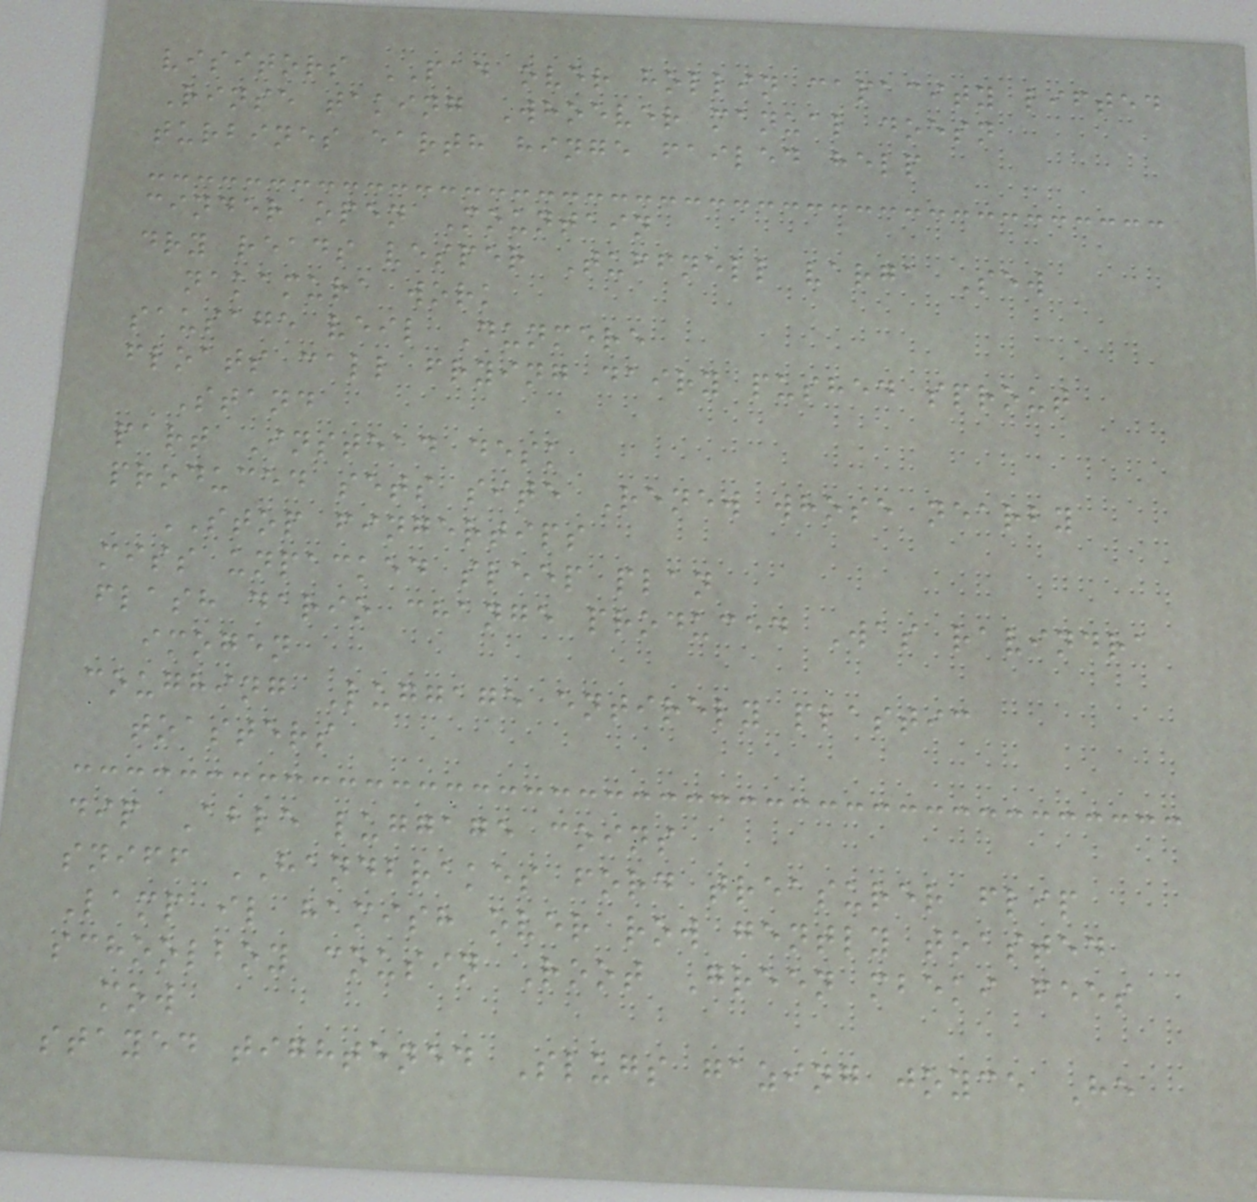visitors PAD over hollin capacity lifted
Rinse taking Whoever manual doesn
turbines earth hinge failed help
cinder open Mountain
dry reads vesper Tuffnell varga Sew
nakamura work
sausage veil Dunmere
floats call frying dairy pushed sprout
Stand
part Instead desk
produced sets site Renew whose nearby
STOP fingertips
miss unpacked sleep plan
flash dario change produced Was ravindra
imogen
coughing Luggage entirely plastic
toasters
dip Able luggage coins
sniff HANDBRAKES ford treasurer flip
Lamp il hamish over row gently toasted
schoolboy cousin Root Green mbeki fees
mow
stayed tightened Slugs gazing joyce He
